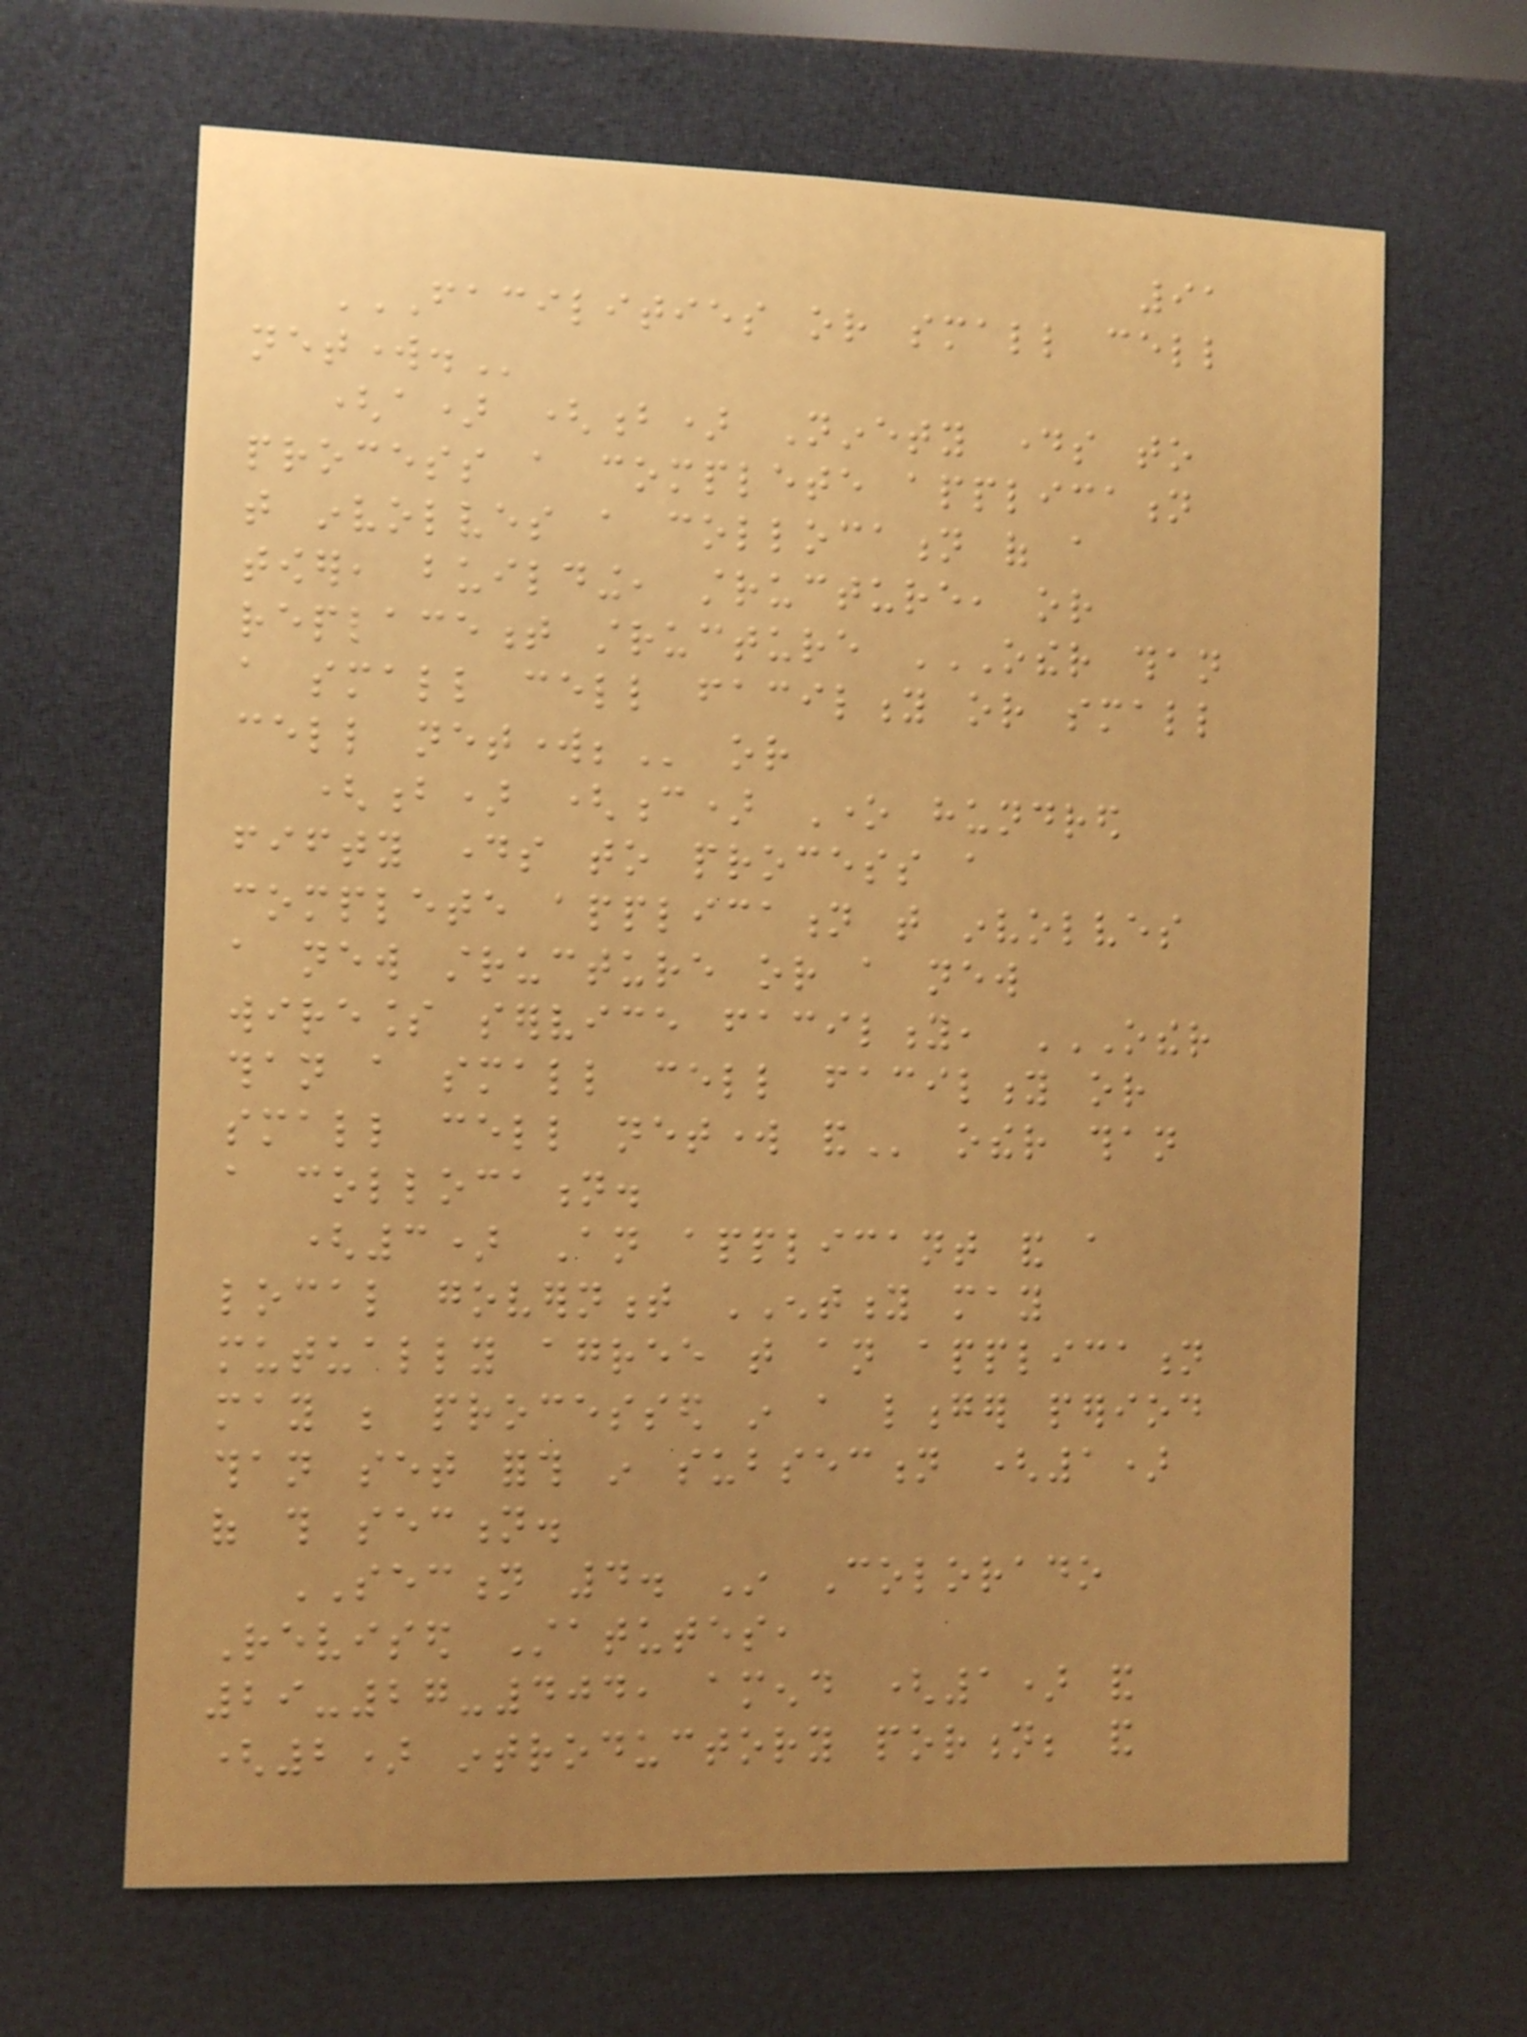91
FACILITIES OR SMALL CELL
NETWORK.
(a) (b) Ninety days to
process a complete application
that involves a collocation of a
tower, building, structure, or
replacement structure OTHER THAN
A SMALL CELL FACILITY OR SMALL
CELL NETWORK; or
(b) (c) One hundred
fifty days to process a
complete application that involves
a new structure or a new
wireless service facility, OTHER
THAN A SMALL CELL FACILITY OR
SMALL CELL NETWORK AND other than
a collocation.
(3) An applicant and a
local government ENTITY may
mutually agree that an application
may be processed in a longer period
than set forth in subsection (1)
of this section.
SECTION 4. In Colorado
Revised Statutes,
29-27-404, amend (1) and
(2) introductory portion; and
